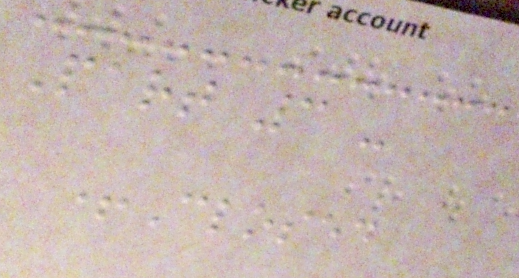Part 3 -
+Closed
